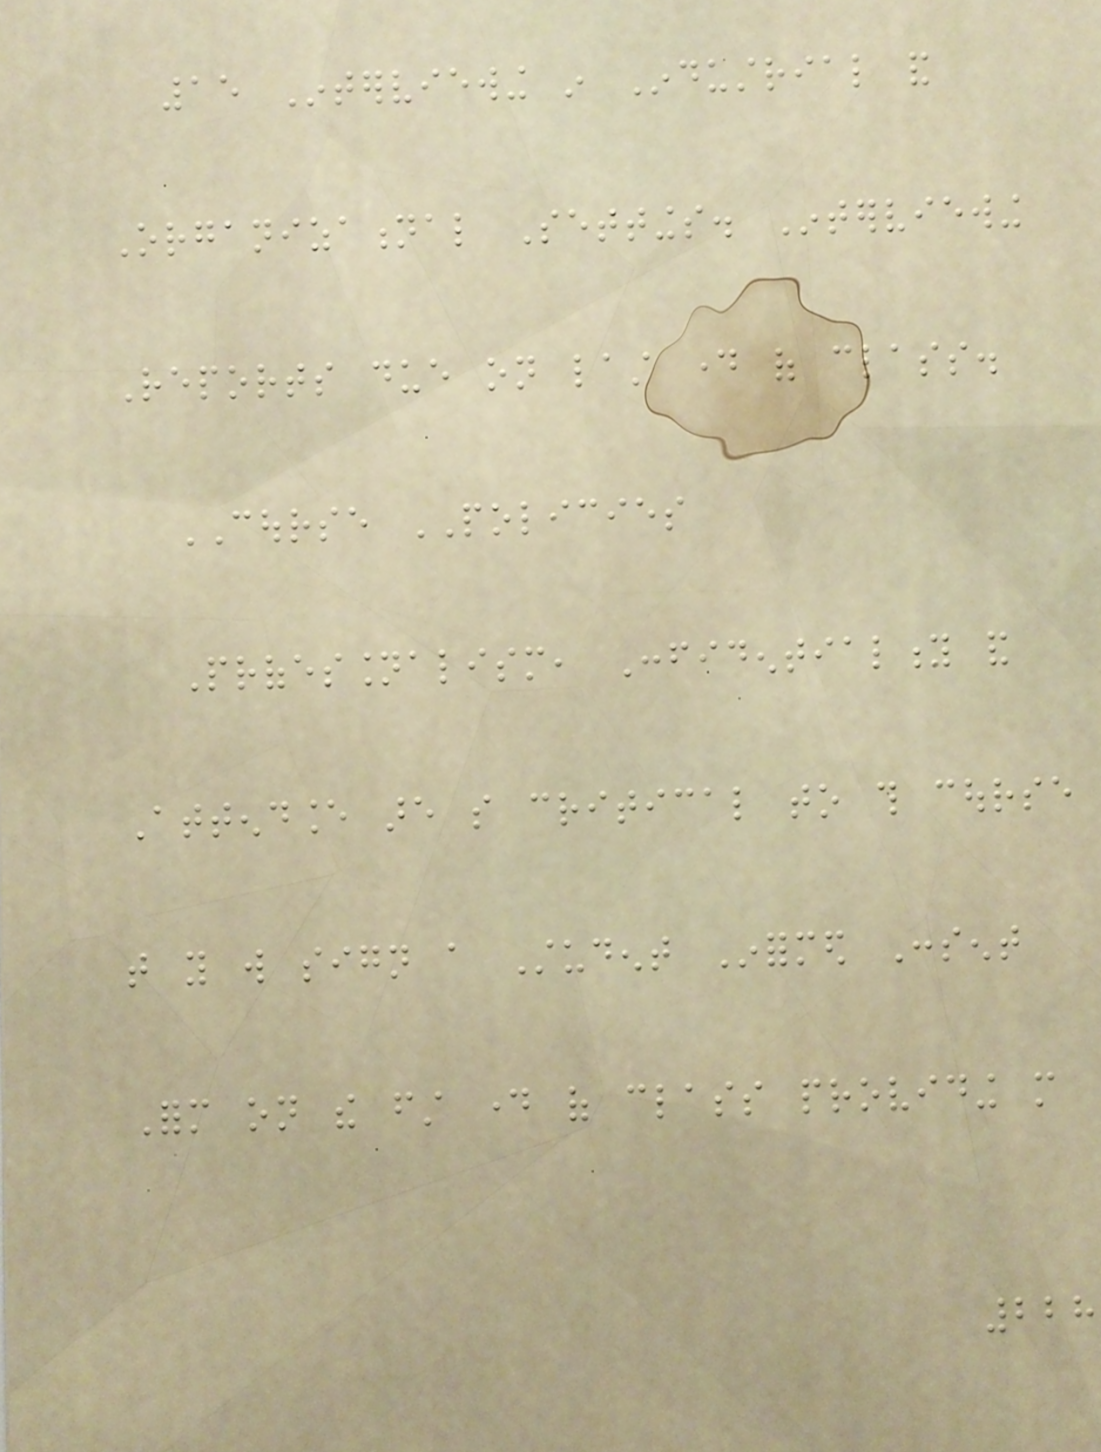15 Interviewing in Industrial and
Organizational Settings. Interviewing
Reports due on last day of class.
COURSE POLICIES
Professionalism, Confidentiality and
Attendance are so critical to this course
that you will sign a Student Informed Consent
Form on the first day of class providing more
228
